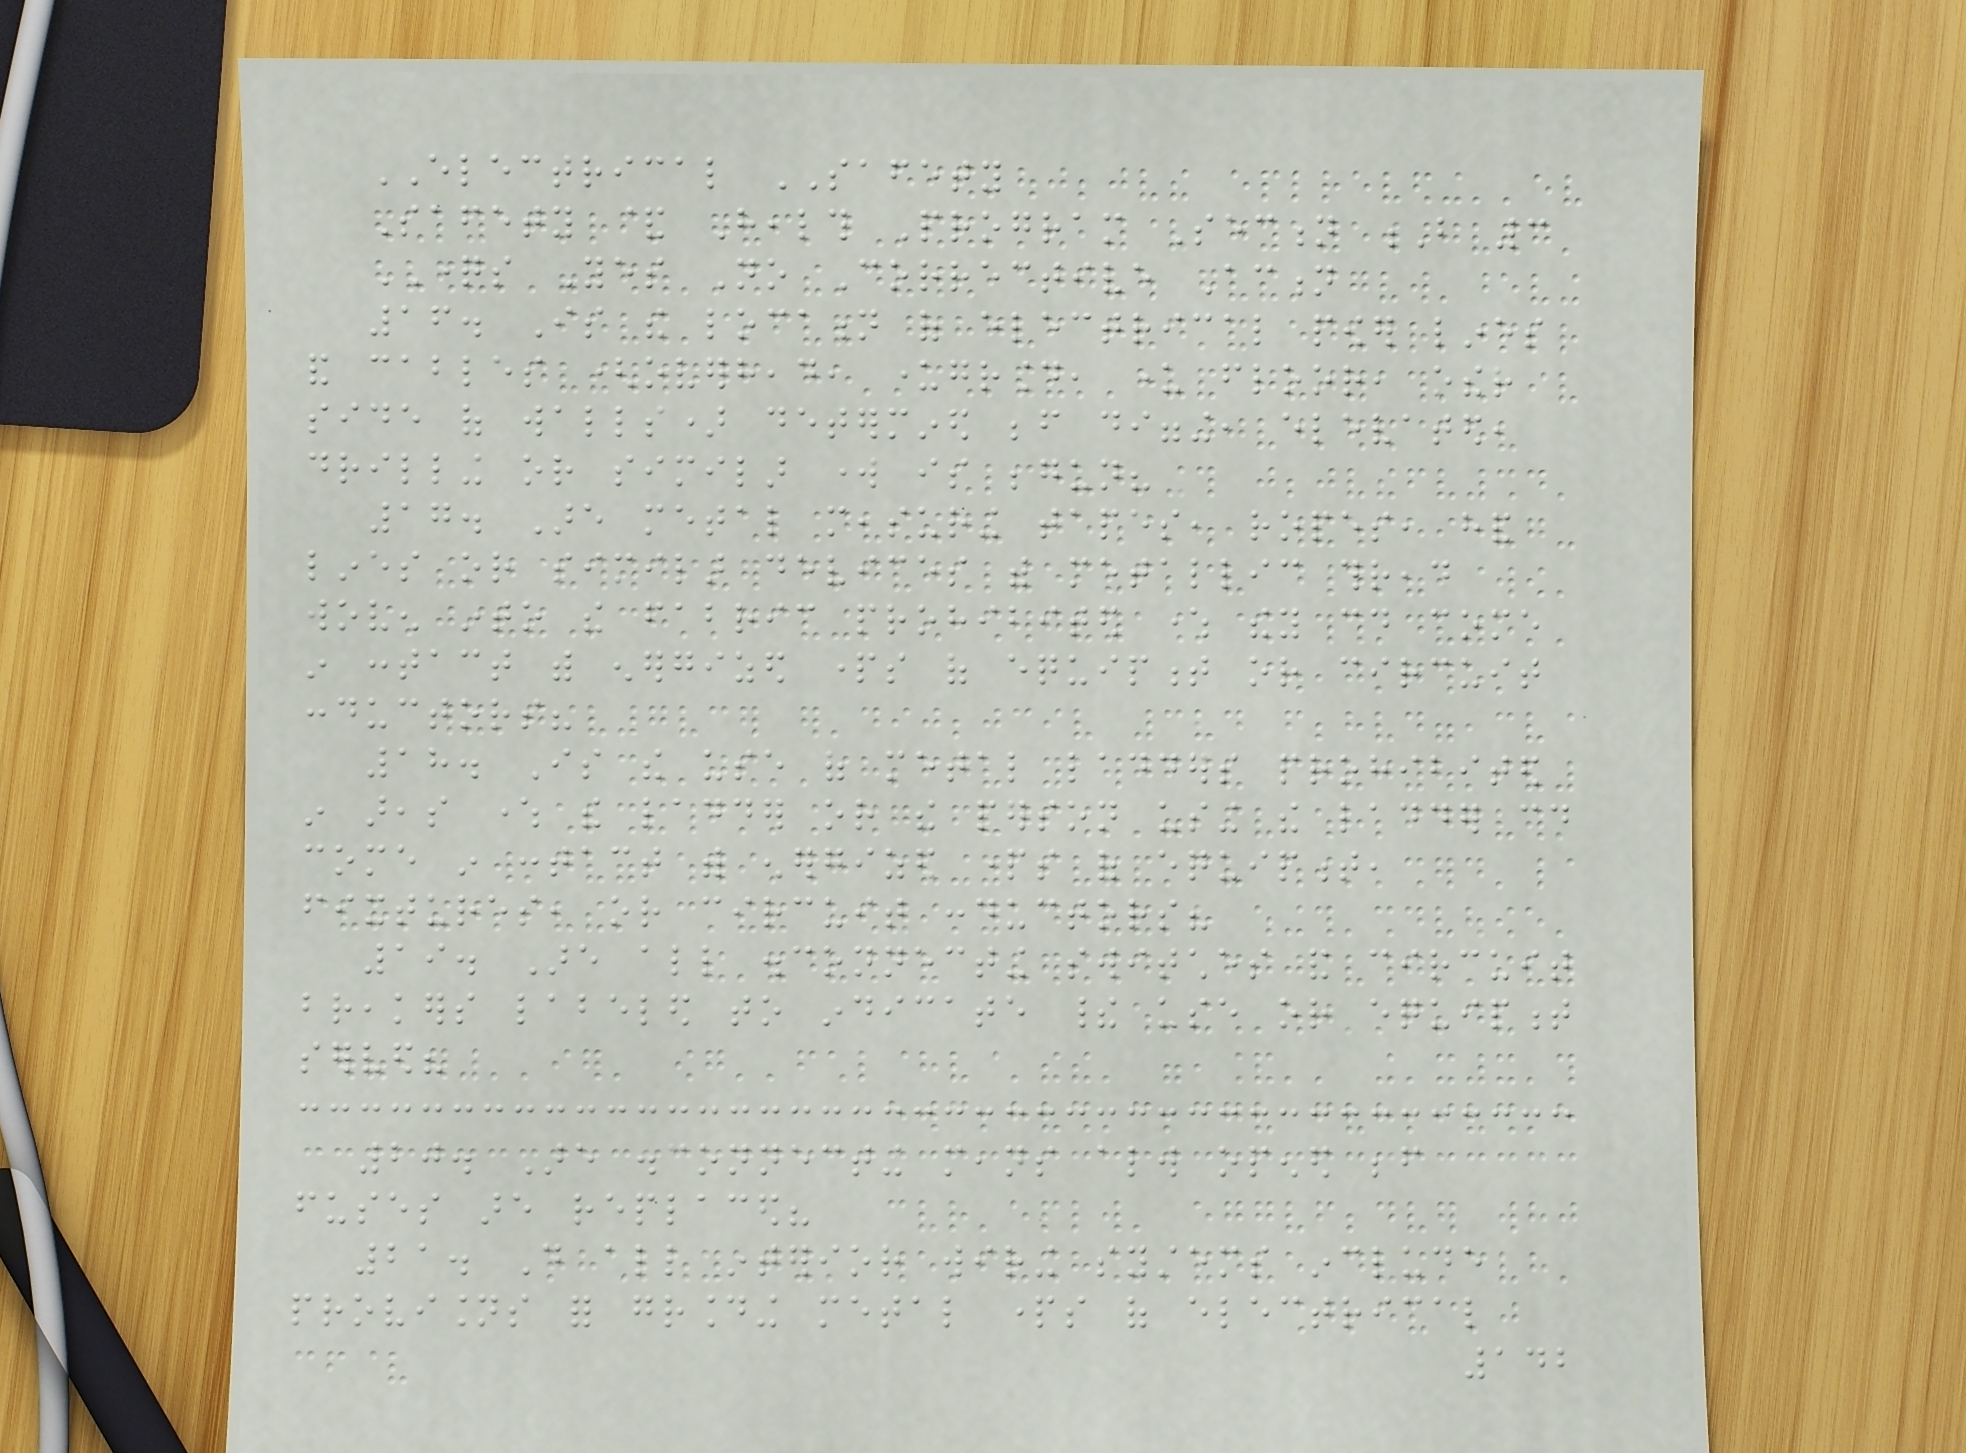ELECTRICAL SAFETY
Safety & Health Program Section B 3
QUESTIONS Yes No Corrective Action
16. Is the location of electrical power lines
and cables (overhead, underground, under floor, other
side of walls) determined before digging, elevated,
drilling or similar work is begun?
17. Are metal measuring tapes, ropes, hand
lines or similar devices with metallic thread
woven into the fabric prohibited where they could come
in contact with energized parts of equipment or circuit
conductors?
18. Is the use of metal ladders prohibited
in areas where the ladder or the person using the ladder could
come in contact with energized parts of equipment,
fixtures, or circuit conductors?
19. Are all disconnecting switches and circuit
breakers labeled to indicate their use or equipment
served?
20. Are disconnecting means always opened before
fuses are replaced?
21. Do all interior wiring systems include
provisions for grounding metal parts of electrical
142
